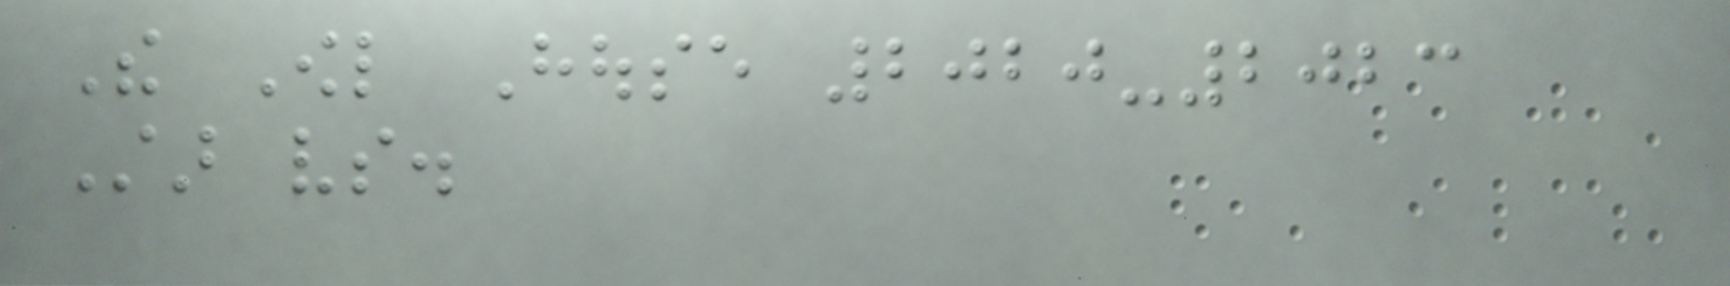The Owl House 2020-2023
Star vs.
